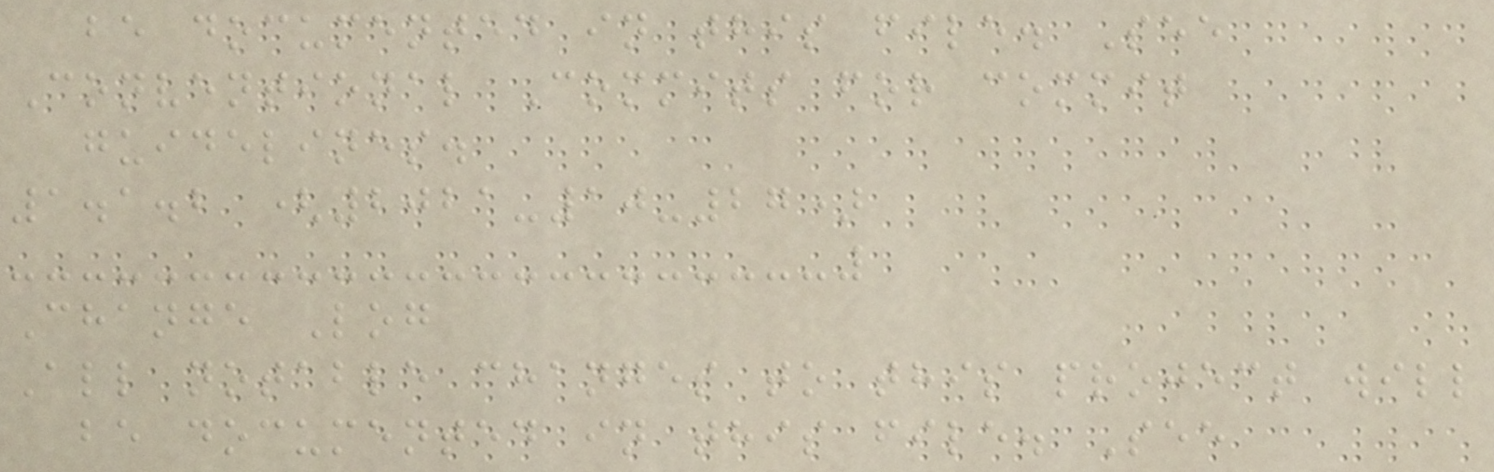be documented in this file. See
Conventional Commits for commit
guidelines.
1.1.2 (2021-10-27)
Change Log
All notable changes to this project will
be documented in this file. See
